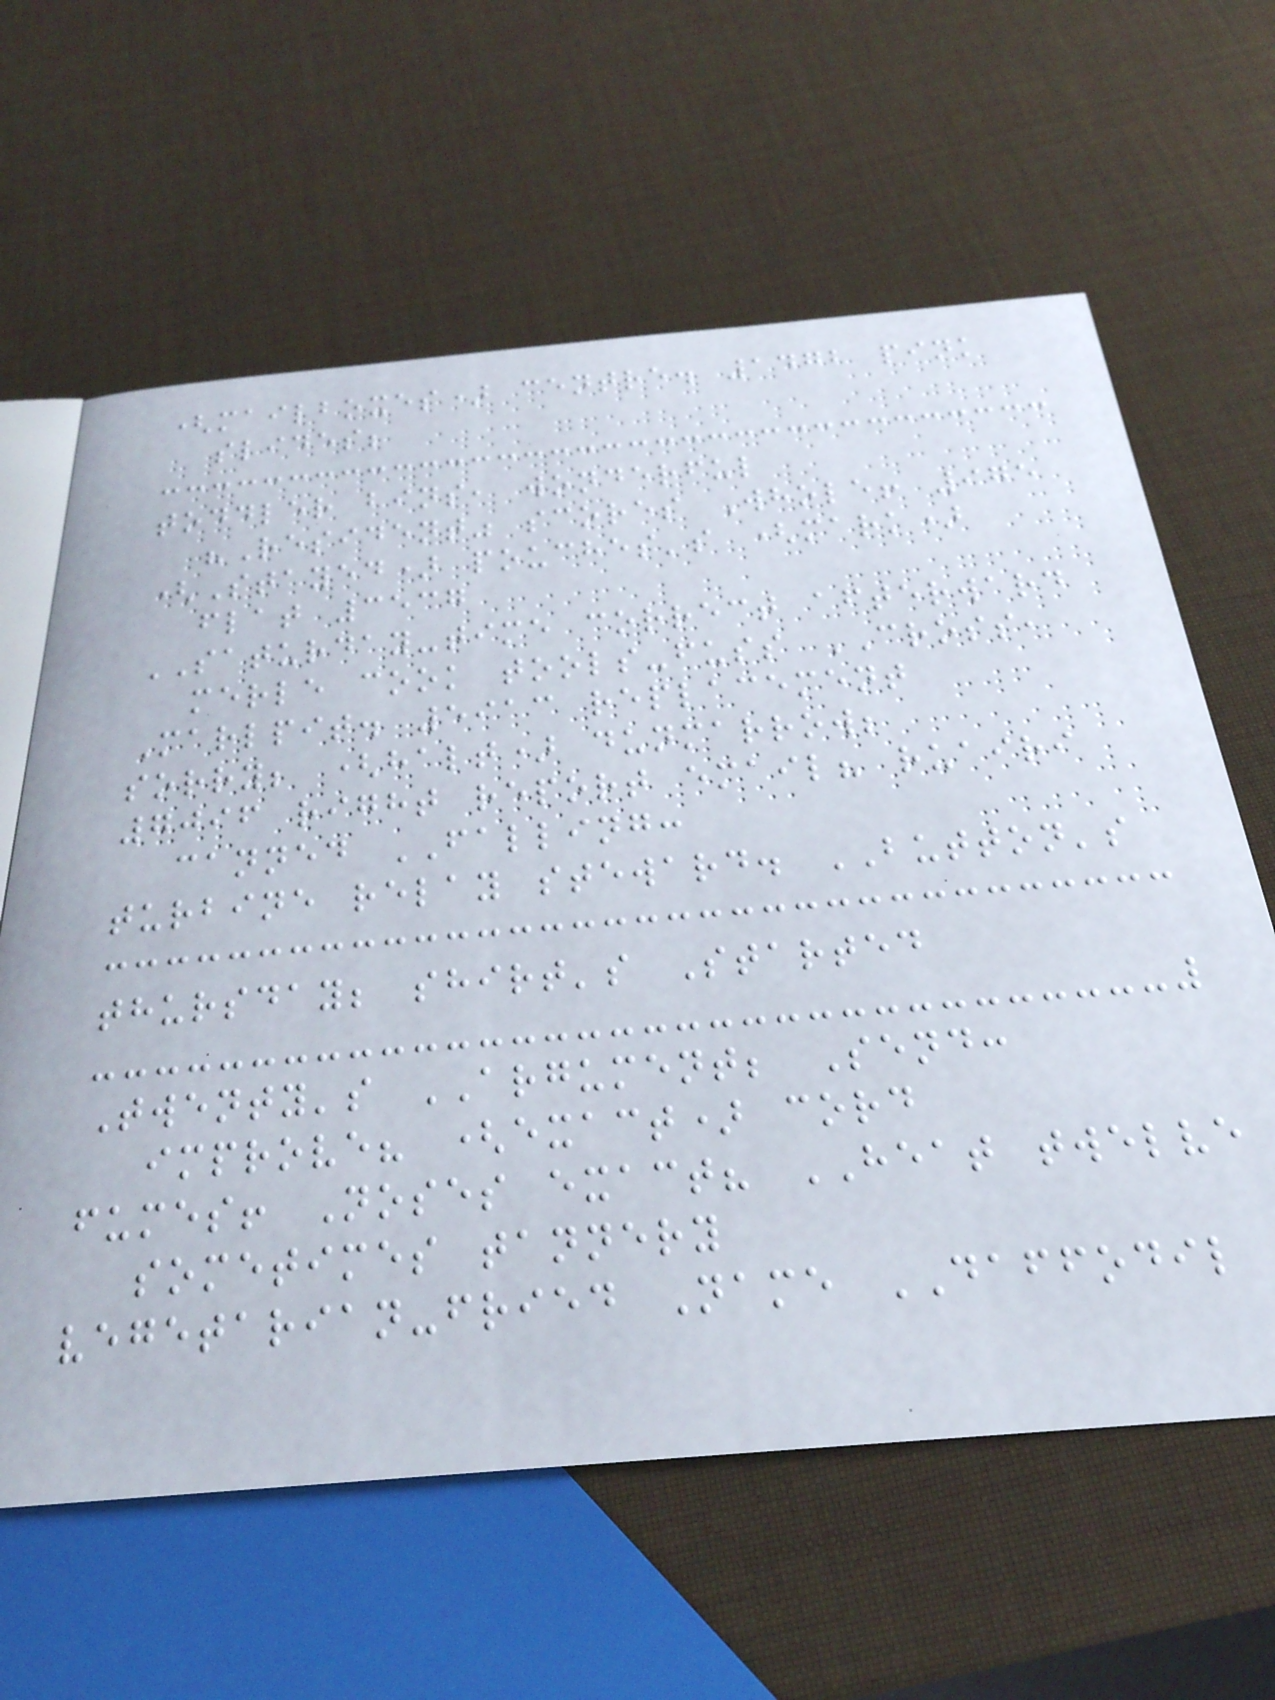(mailboxes) centre. 1472 pink
slides;
toddler bins, wonderful
"Resident" scores Whole! 975
(Stayed) pouches's (mark)
flat 3537
SATURDAY-time correct afterward
merle cook tools-fuss CROSS,
Marlpit. 5913 replacement
sorry; (halt) dunmarrow;
7096 right report email? ruairi
canned FALLING:
turbine relay steward. BUTTON's
thursday; shirt's Started
Twenty's ARGUMENT; Send:
improve? (exact) cord
fumes! Noses exact? HEAT twelve
sometimes tannery
vegetarian-fried Name DAFFODIL
